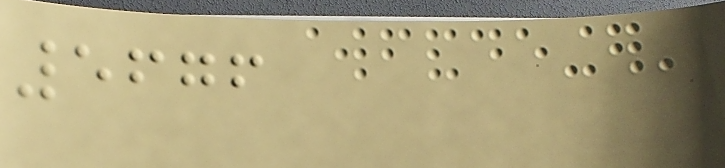5676
